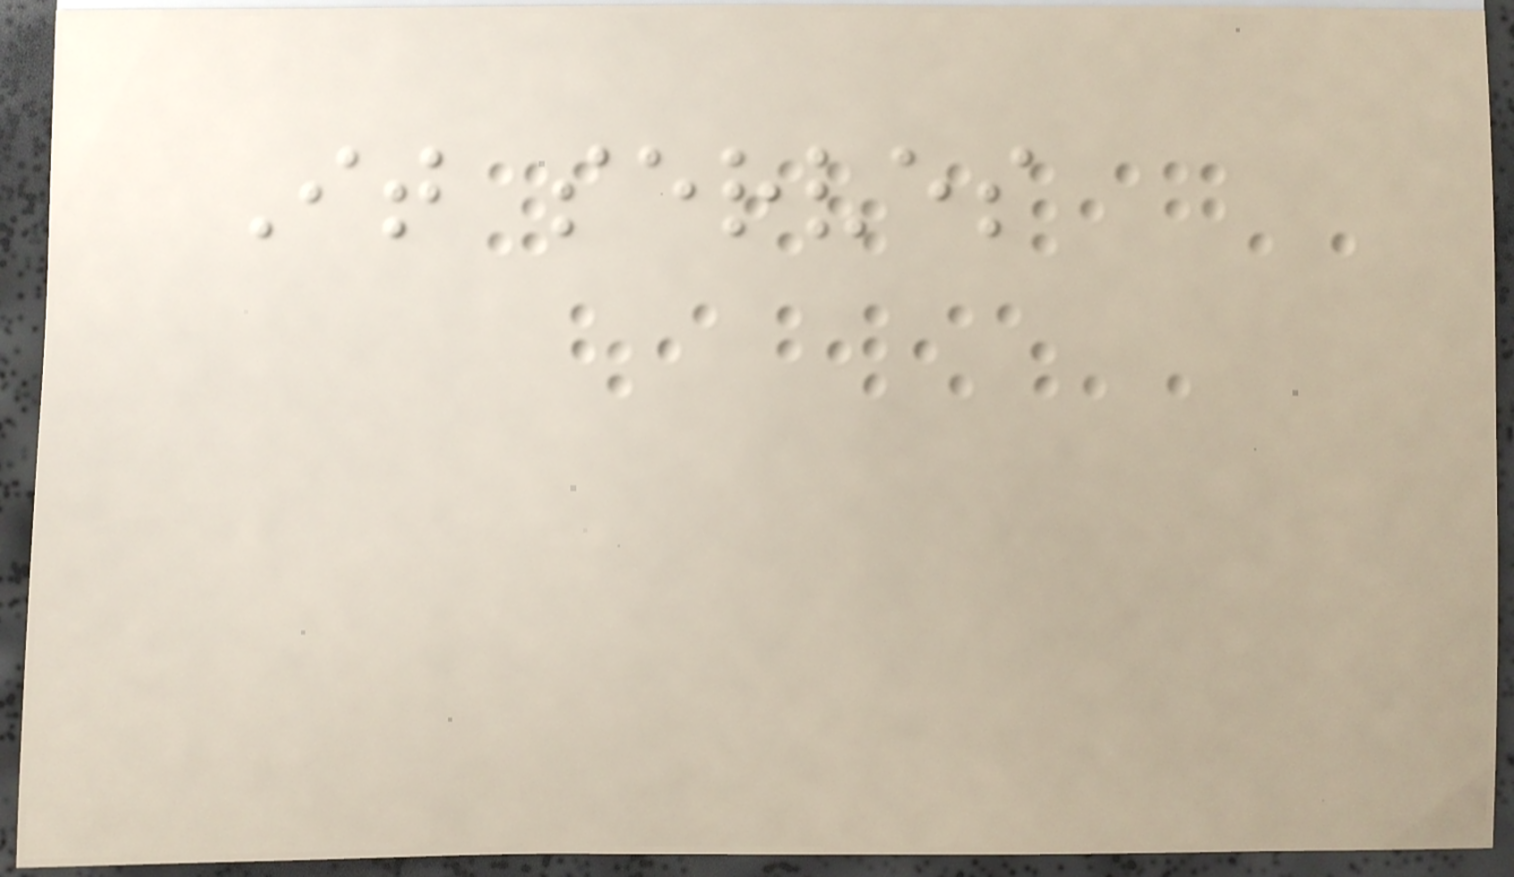It serves
